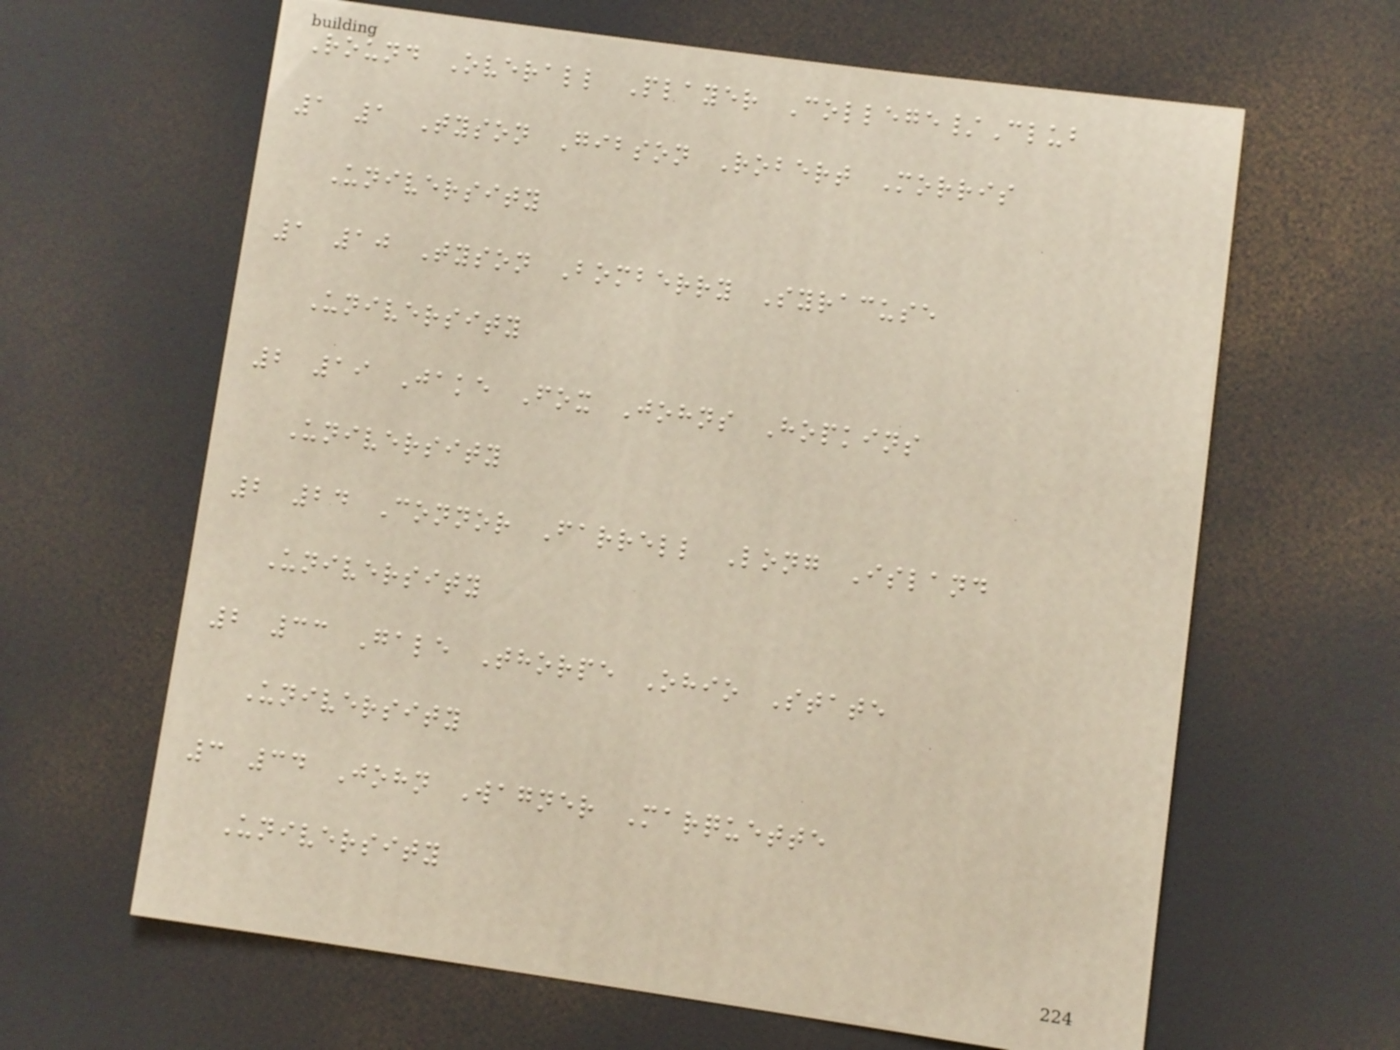Round Overall Player College/Club
1 1 Tyson Gibson Robert Morris
University
1 10 Tyson Bomberry Syracuse
University
2 19 Jake Fox Johns Hopkins
University
2 24 Connor Farrell Long Island
University
2 33 Gale Thorpe Ohio State
University
3 34 John Wagner Marquette
University
